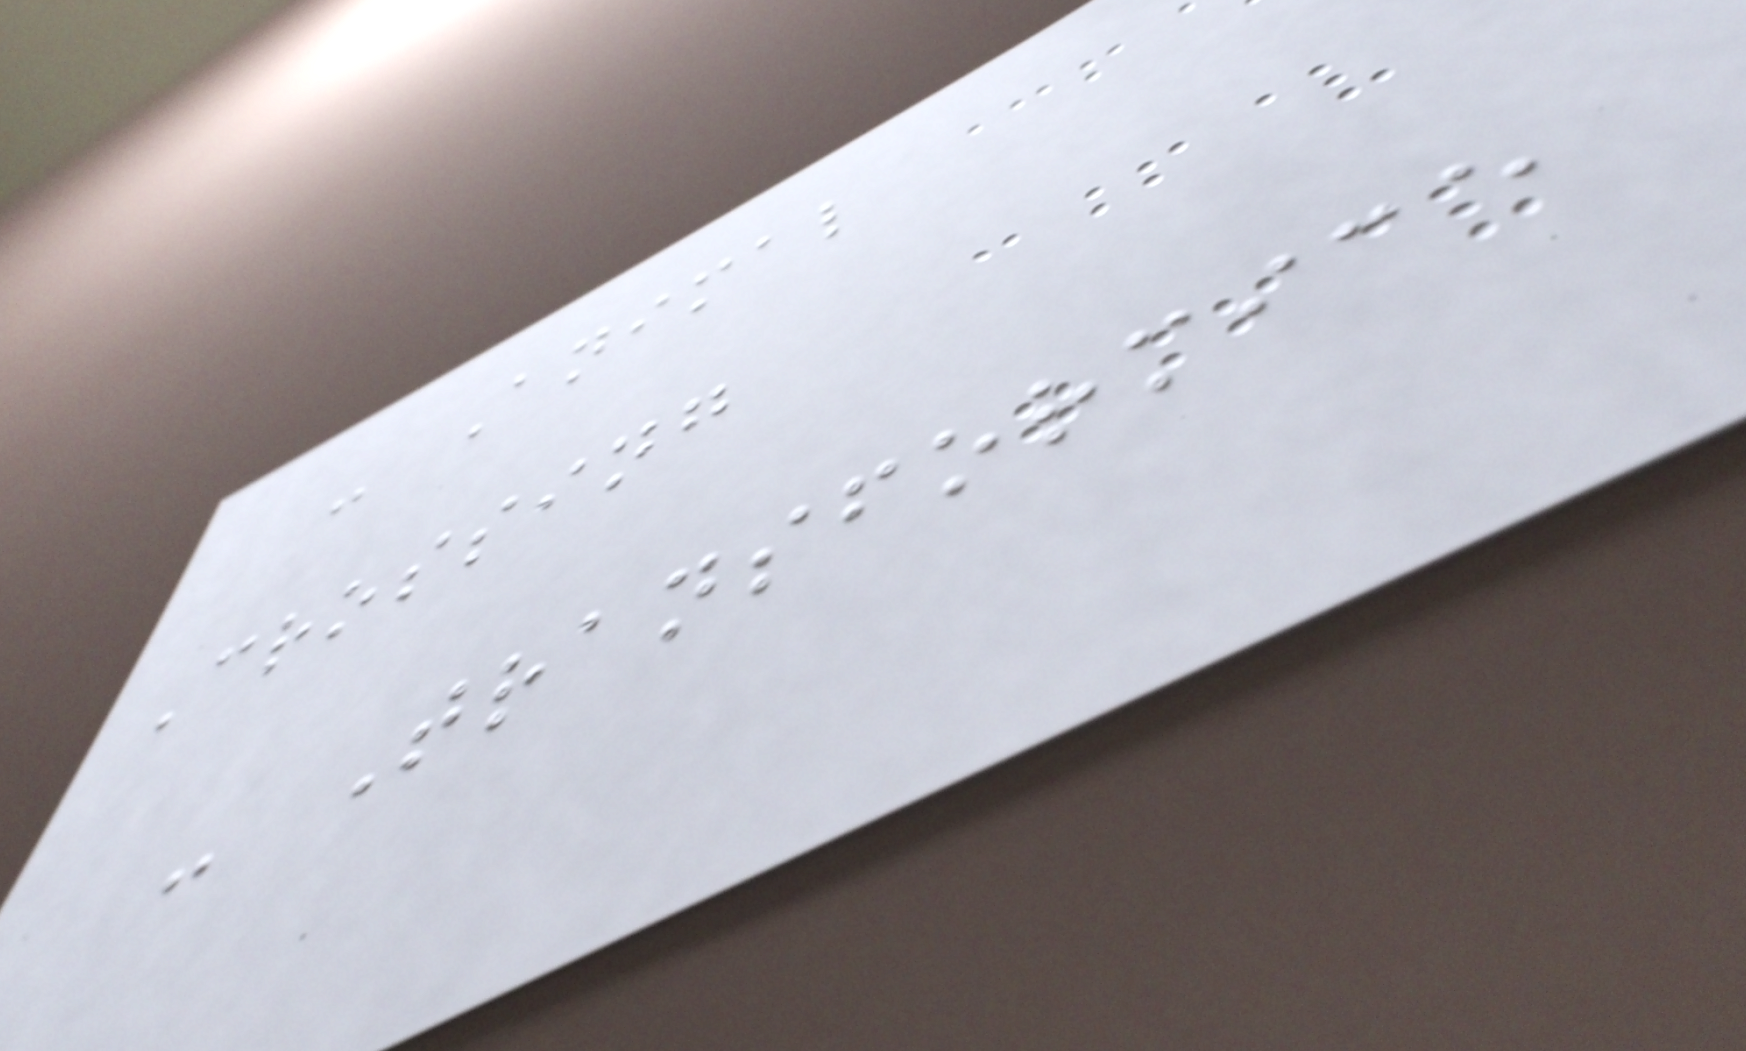- Animal
Crossing
- Transformice
